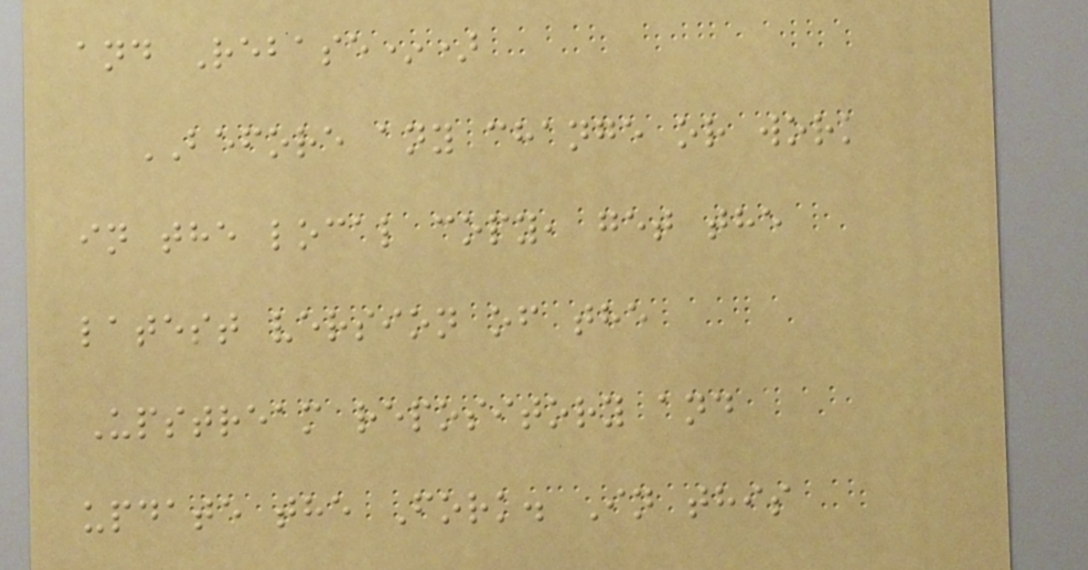and Rebase*)
BEFORE any change or work
in the local copy, get the
latest version of the
Upstream repository and
update the Fork. In this
